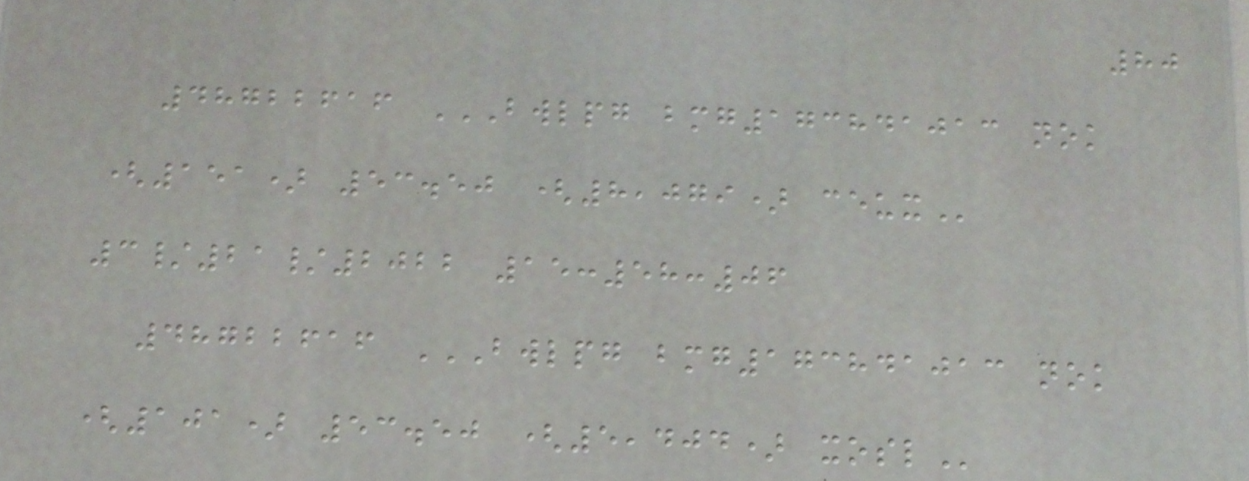80
48722616 BWLPG BMG173841013 NOK
(151) 53.50 (8,079) CEUX
3/21/2022 15:58:06
48722616 BWLPG BMG173841013 NOK
(101) 53.50 (5,404) XOSL
